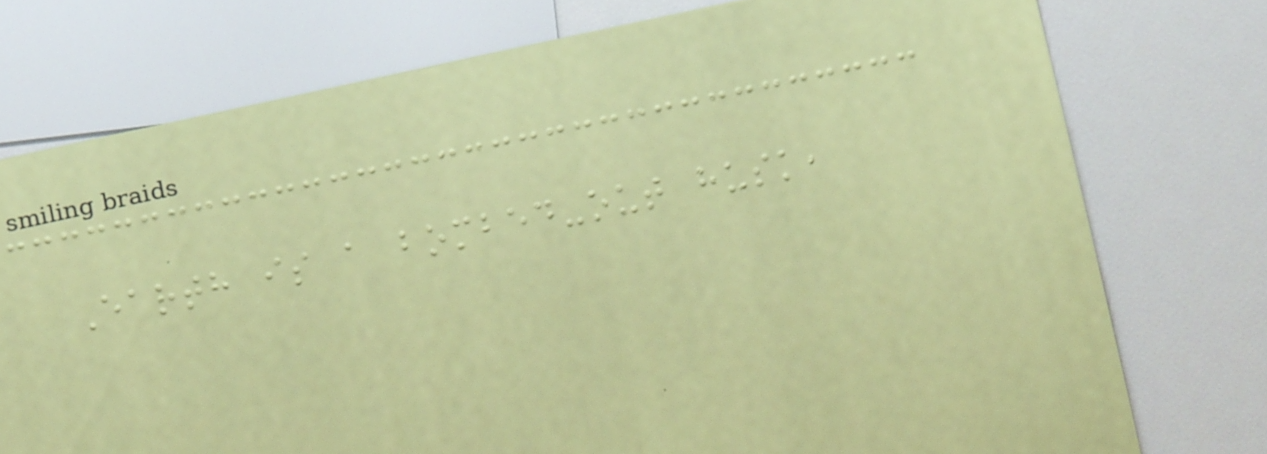Earth is a bombed-out husk,
